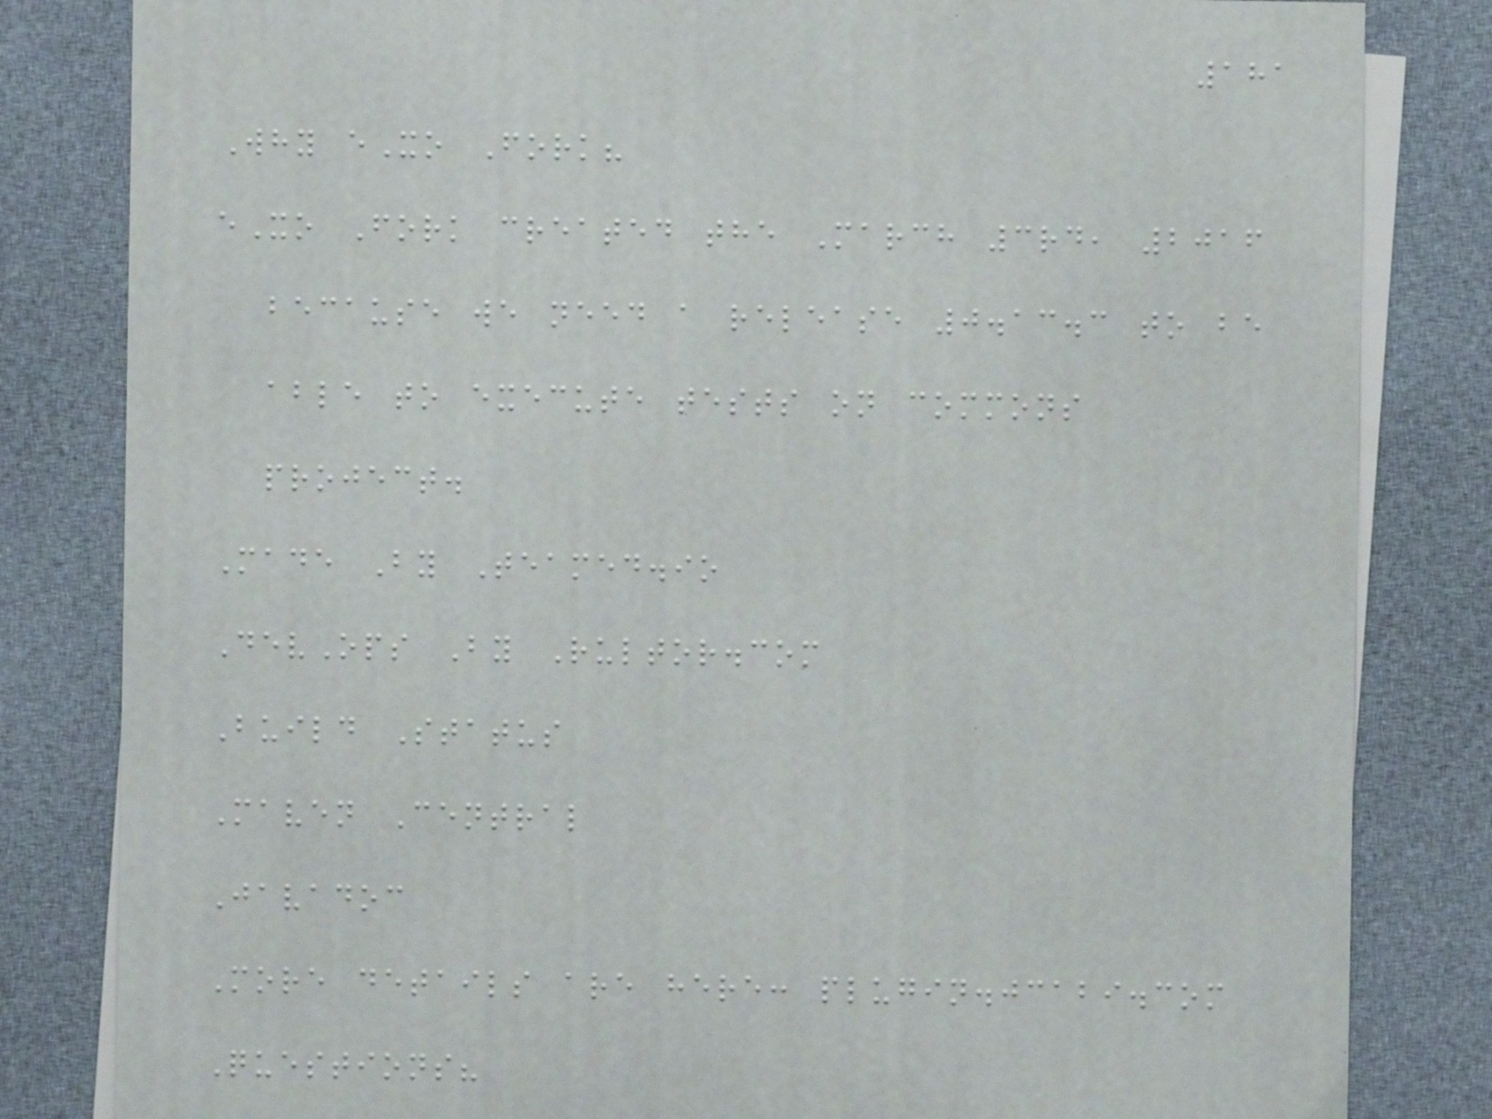181
Why eXo Fork?
eXo Fork created the March 3rd, 2016
because we need a release 0.13.3 to be
able to execute tests on commons
project.
Made By Teamed.io
DevOps By Rultor.com
Build Status
Maven Central
Javadoc
More details are here: plugin.jcabi.com
Questions?
